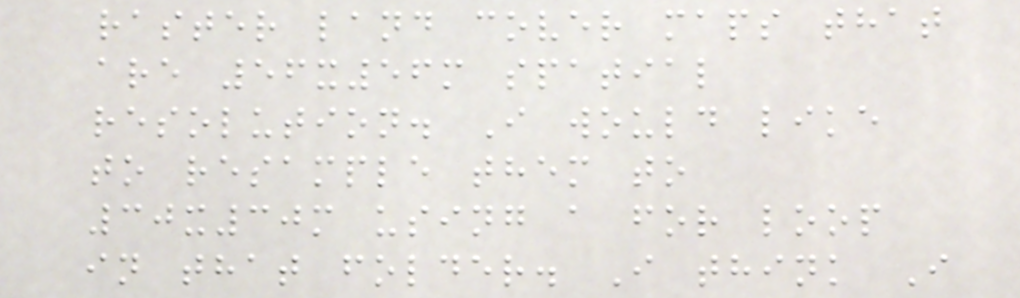raster land cover maps that
are 56x56m spatial
resolution. I would like
to resample them to
30x30m using a for loop
in that folder. I think I
